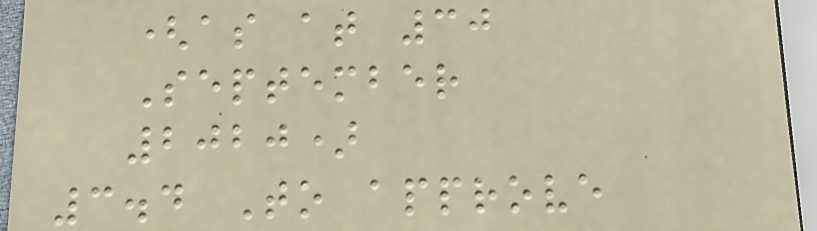(as at 30
September
2020)
3.4 To approve
